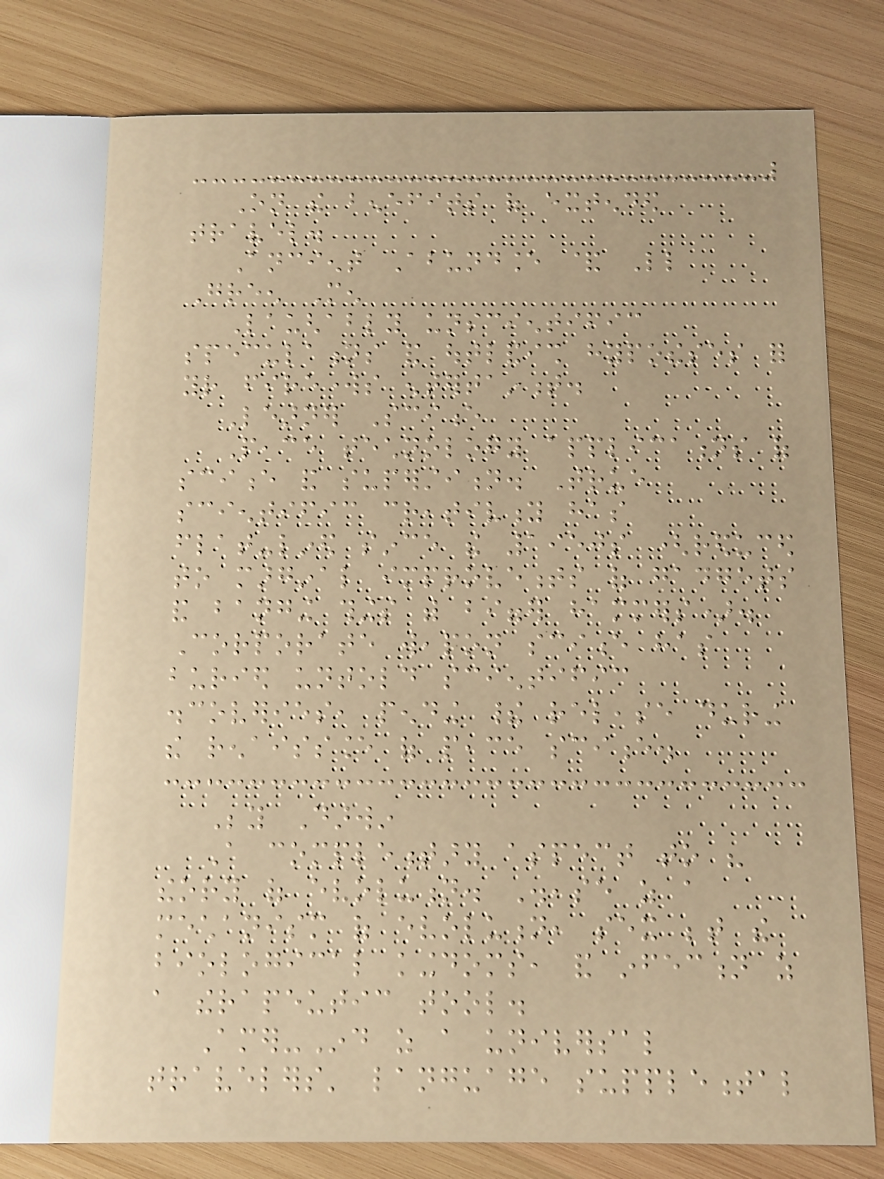On the benefits of extended
travel.
Ancient Abundance & Little
Green Men
Laughably unscientific
speculations and outlandish hypotheses for
your fireworks entertainment.
Learner Science
Peace technology applications of
science and superstition. True
scientific creativity has
flat-lined since the 1950s (reduced
to marginal improvements of gadgets
and banging things with bigger hammers).
Corporate weapon science has
buried untold scientific
discoveries, pending their release during
the renaissance of peace science.
Beyond Darwin
A complementary aspect to his
theory of evolution. Disease as a
mechanism of evolution, sex between the
biological kingdoms, and infection as
a therapeutic tool.
Amer-Ind as a universal
travelers' language supplemental
